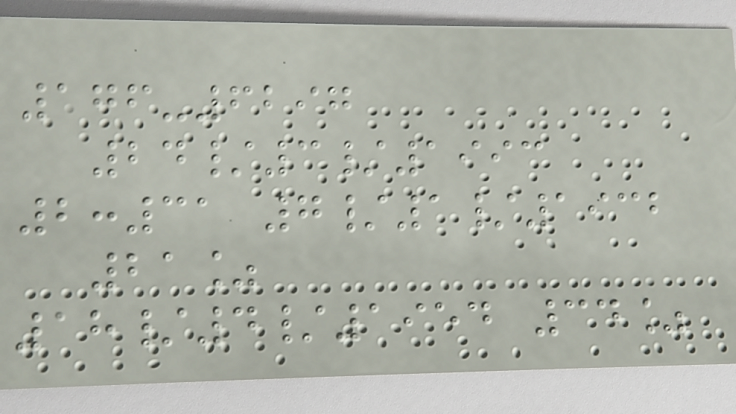176-6297
24/3/1993
2:31 7/1/1932
21%
18/4/1954 34%
